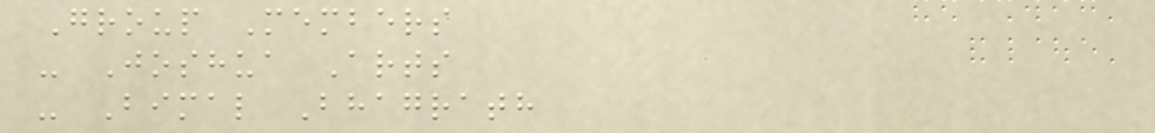Group Members
- Joshua Arts
- Bimal Bhagrath
